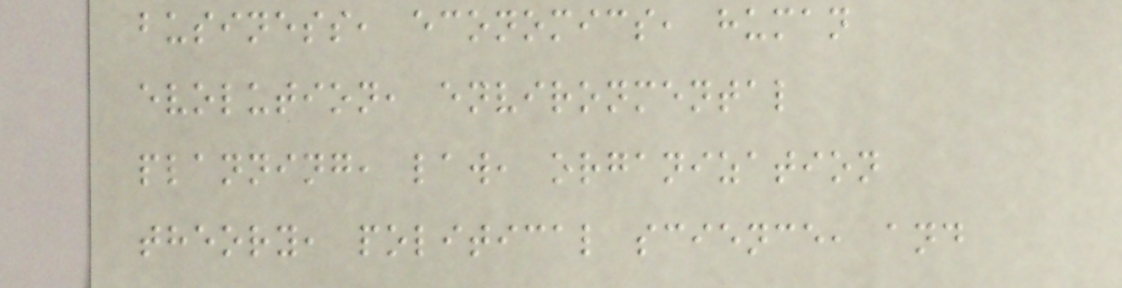business, economics, human
evolution, environmental
planning, law, organization
theory, political science, and
